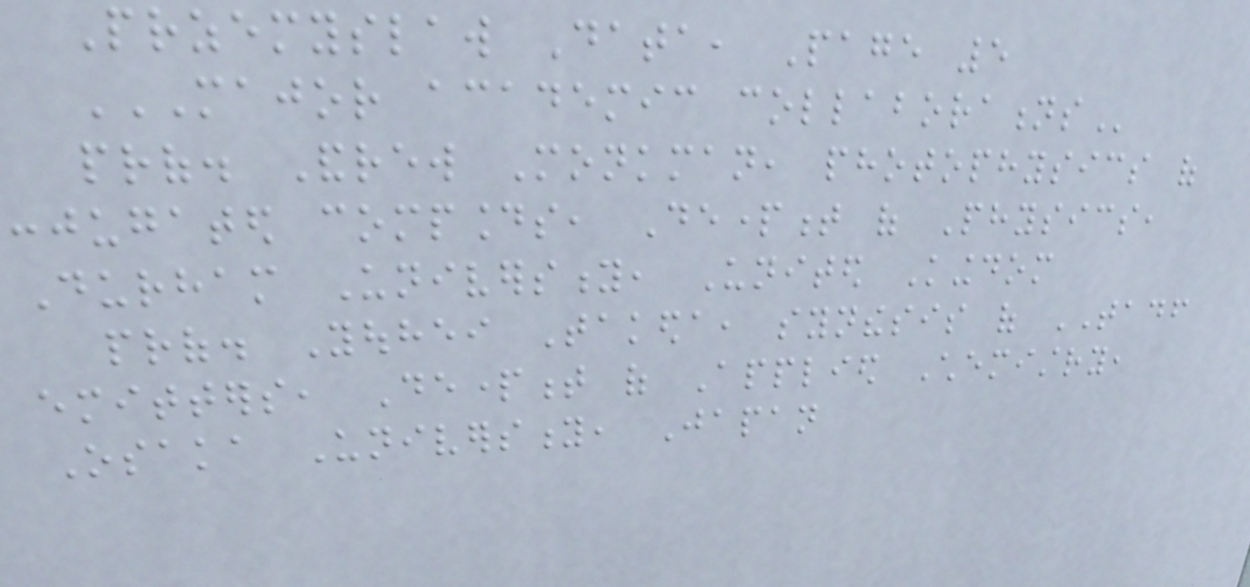Przemyslaw Data, Page 5
MAJOR ACADEMIC COLLABORATIONS
prof. Andrew Monkman, photophysics of
conjugated compounds, Department of Physics,
Durham University, United Kingdom
prof. Youhei Takeda, synthesis of TADF
emitters, Department of Applied Chemistry,
Osaka University, Japan
